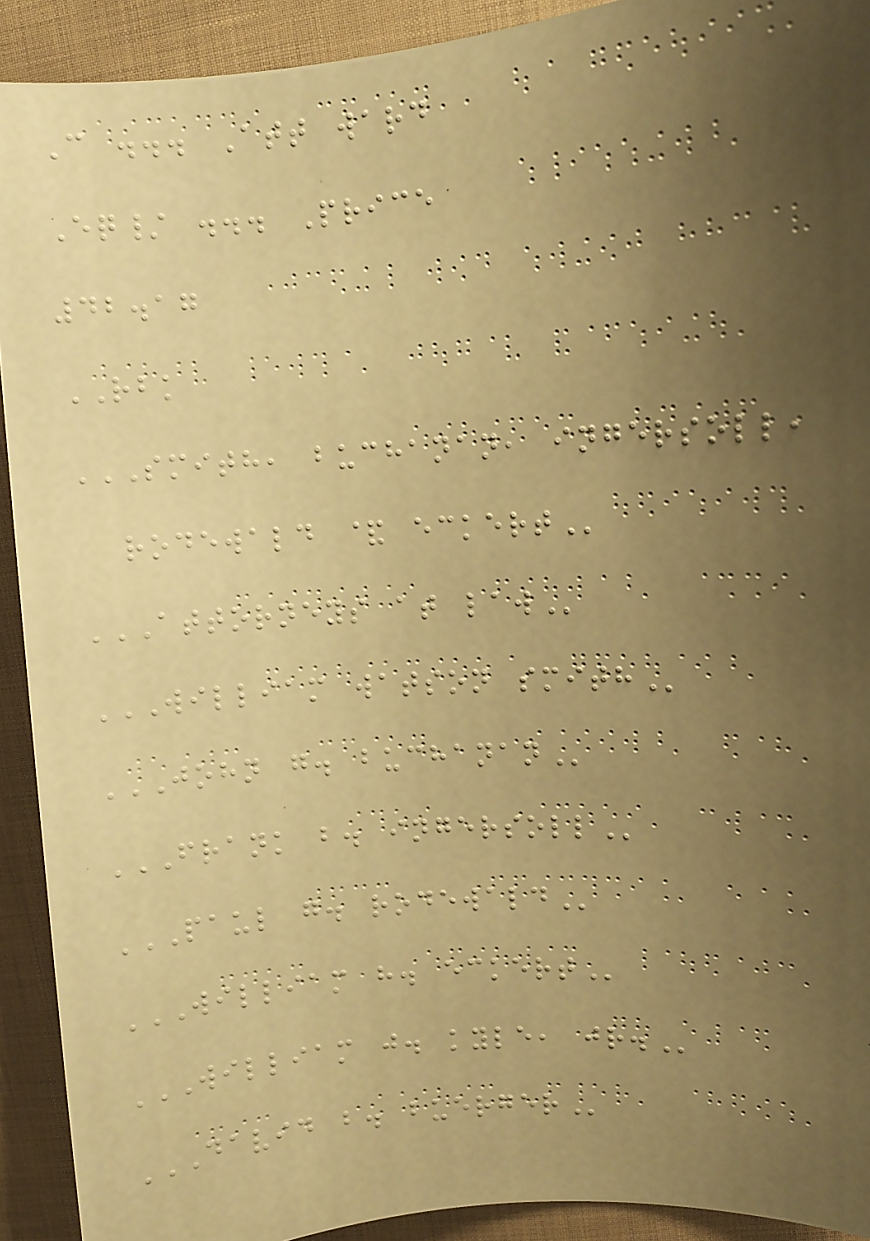C ... Att ward
Eq/ ... Price
42.17
RBK
SMITH, BUCHANAN, INGERSOLL,
RODEWALD & ECKERT
ATTORNEYS AT LAW
WILLIAM WATSON SMITH
JOHN G. BUCHANAN
FRANK B. INGERSOLL
PAUL G. RODEWALD
WILLIAM H. ECKERT
WILLIAM J. KYLE, JR.
DAVID B. BUERGER
